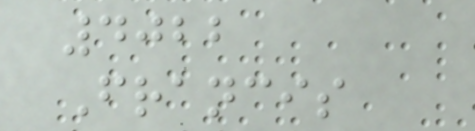4022
Francis
